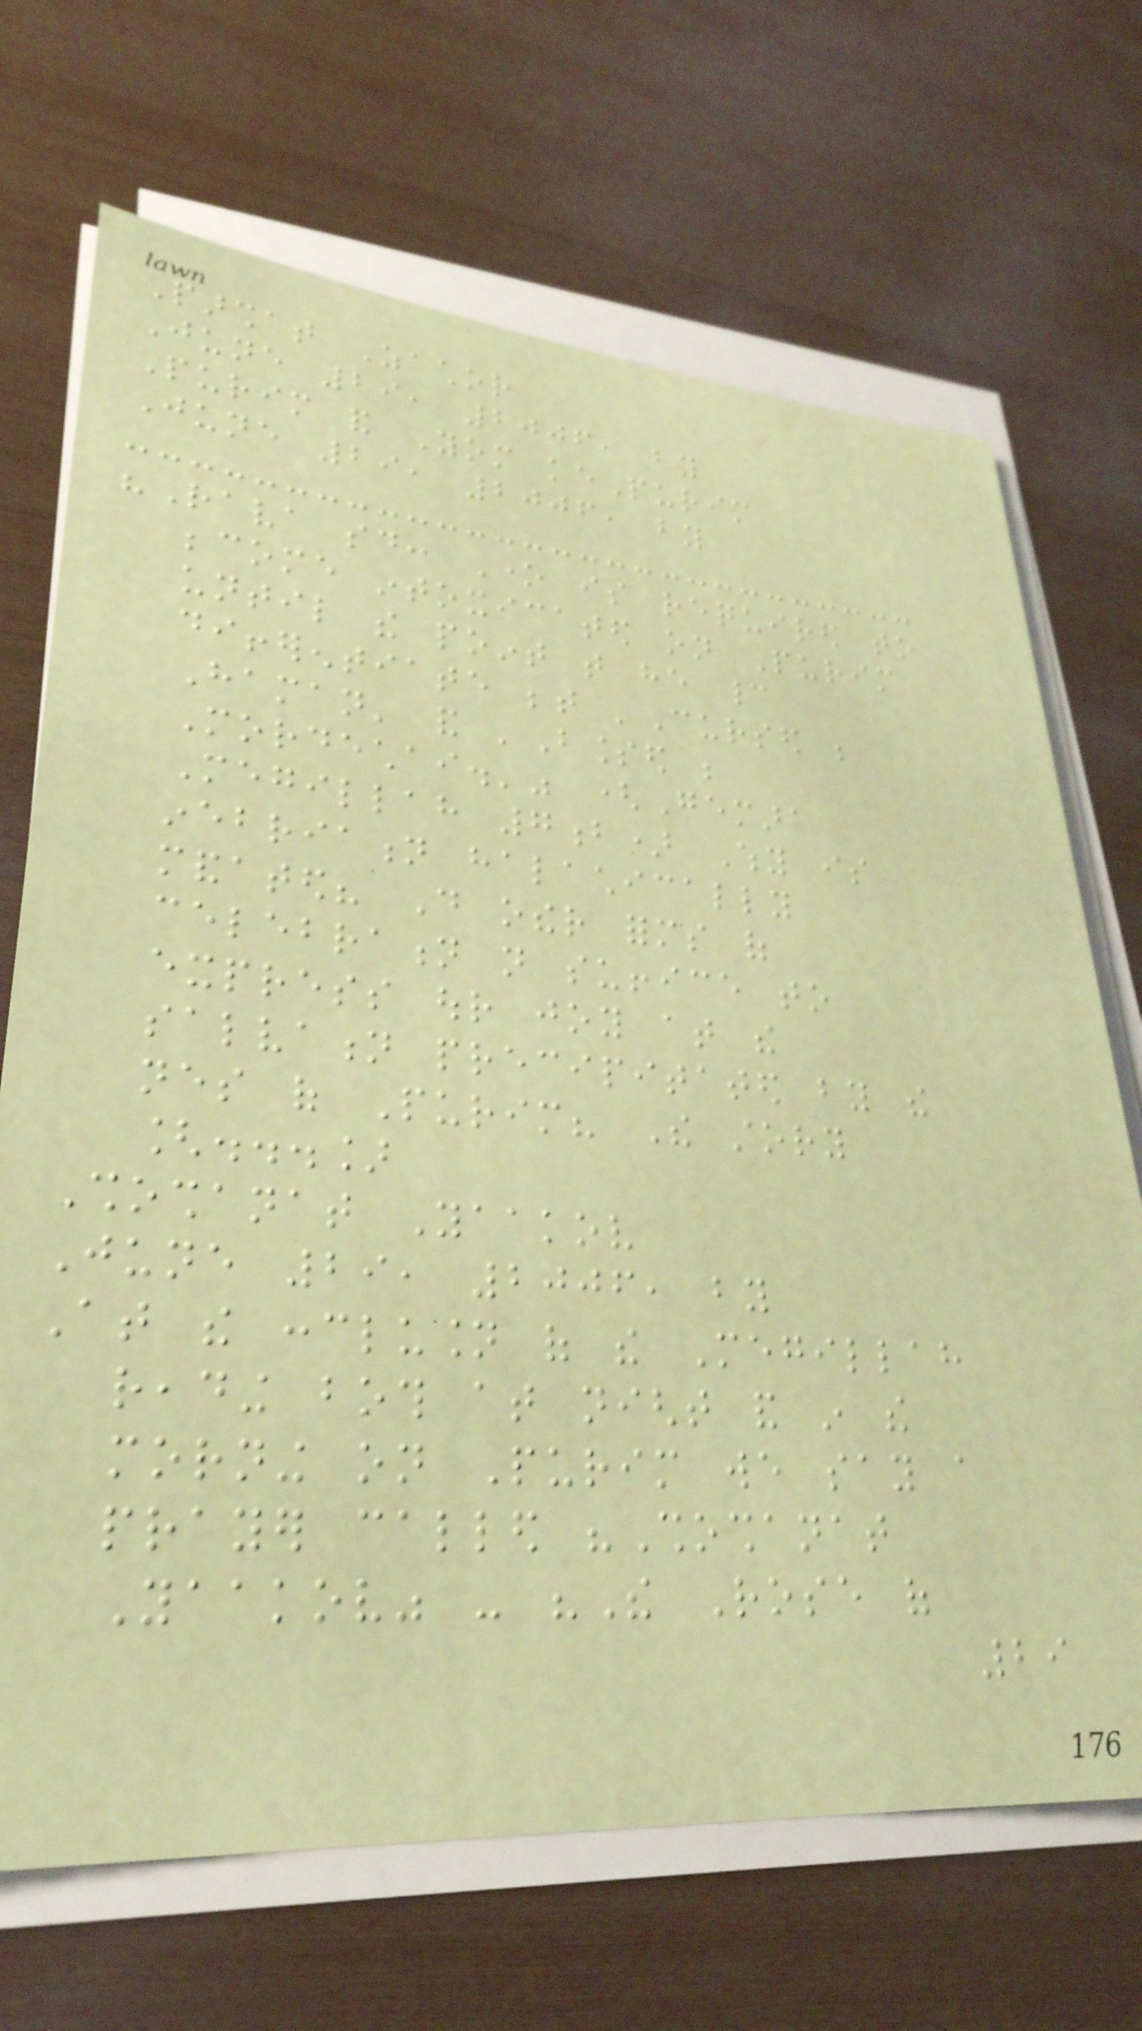Parshat Zachor
June 29, 2006, by
Purim and Yom kePurim
June 29, 2006, by
"Rava said: One is required to
become intoxicated on Purim
until the point that he cannot
differentiate between 'Cursed be
Haman' and 'Blessed be
Mordechai.'" (Gemara
Megillah 7b) Why is
inebriation halachically
mandated? Do other forms of
celebration not suffice to
express our joy at the
salvation precipitated by the
nes of Purim? The story
[...]
Shoshanat Yaakov
June 29, 2006, by
At the conclusion of the Megillah
reading both at night and in the
morning on Purim we say a
prayer called "Shoshanat
Yaakov" - "The Rose of
29
